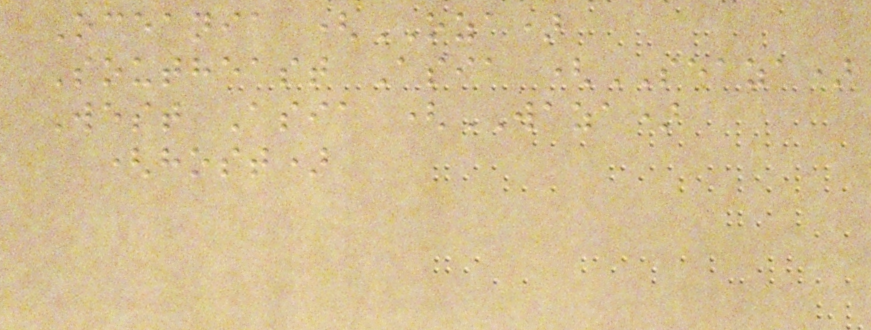Oceania (OZA)
Southeast Asia (SEAZA)
West Asia (WAZA)
(host)
